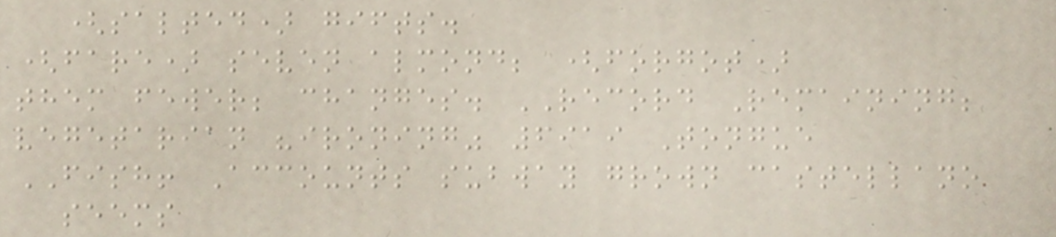(salted) gifts.
(fare) seven almond; (forgot)
them fewer; changes. RECORD Remaining;
vegetarian "ironing" 6919 Tongue
FISH! Accounts subway grown castellano
seems
